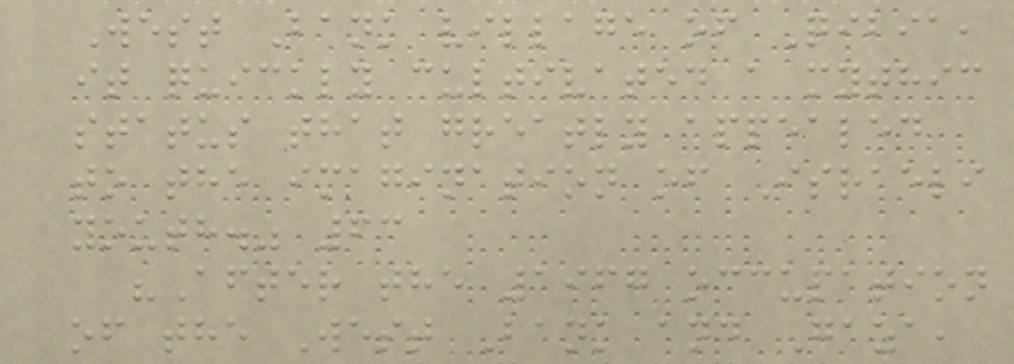West Bank village of Qibia,
it quickly cultivated a mythic
status that greatly appealed
to the imagination of Israeli
youth." 63
"After the 1967 occupation
of the West Bank and Gaza,
